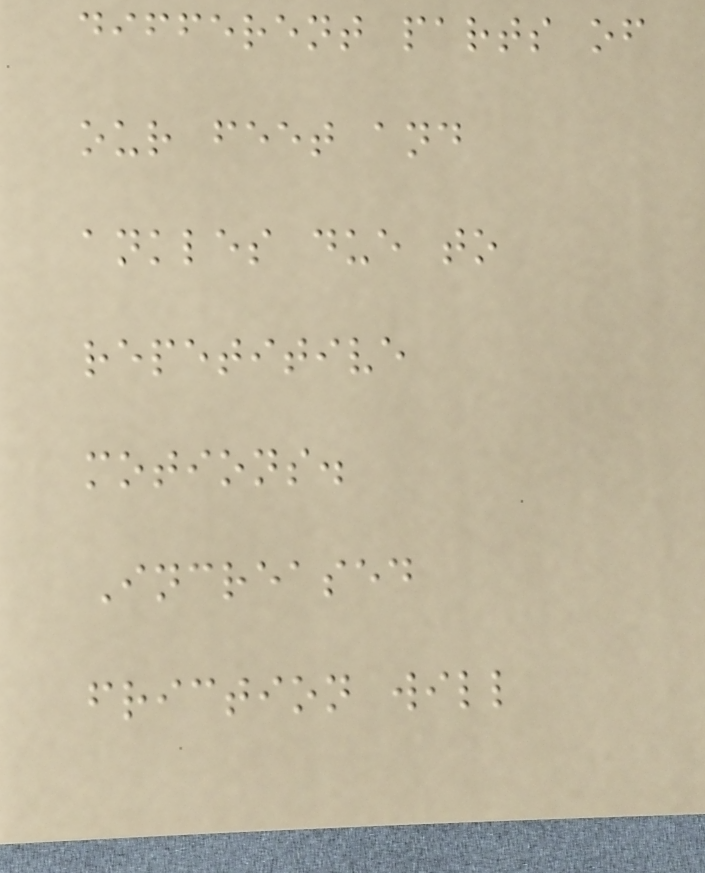different parts of
our feet and
ankles due to
repetitive
motions.
Increased
friction will
